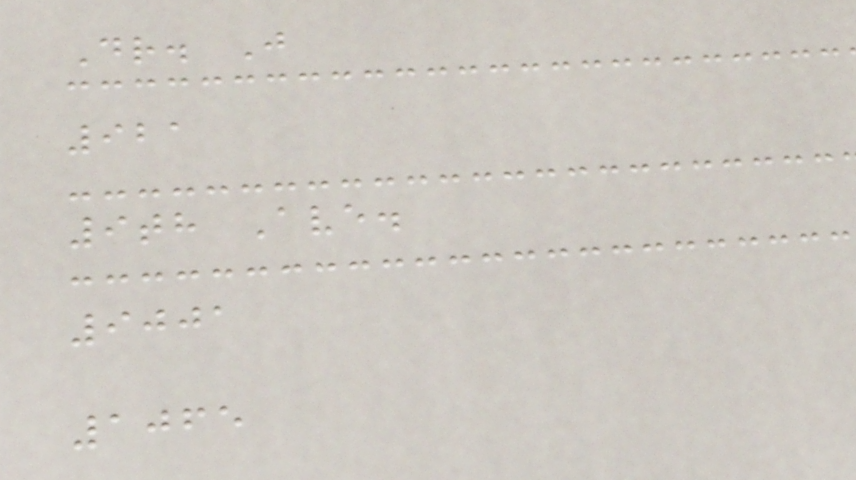Dr. J
921
9th Ave.
9001
1065
